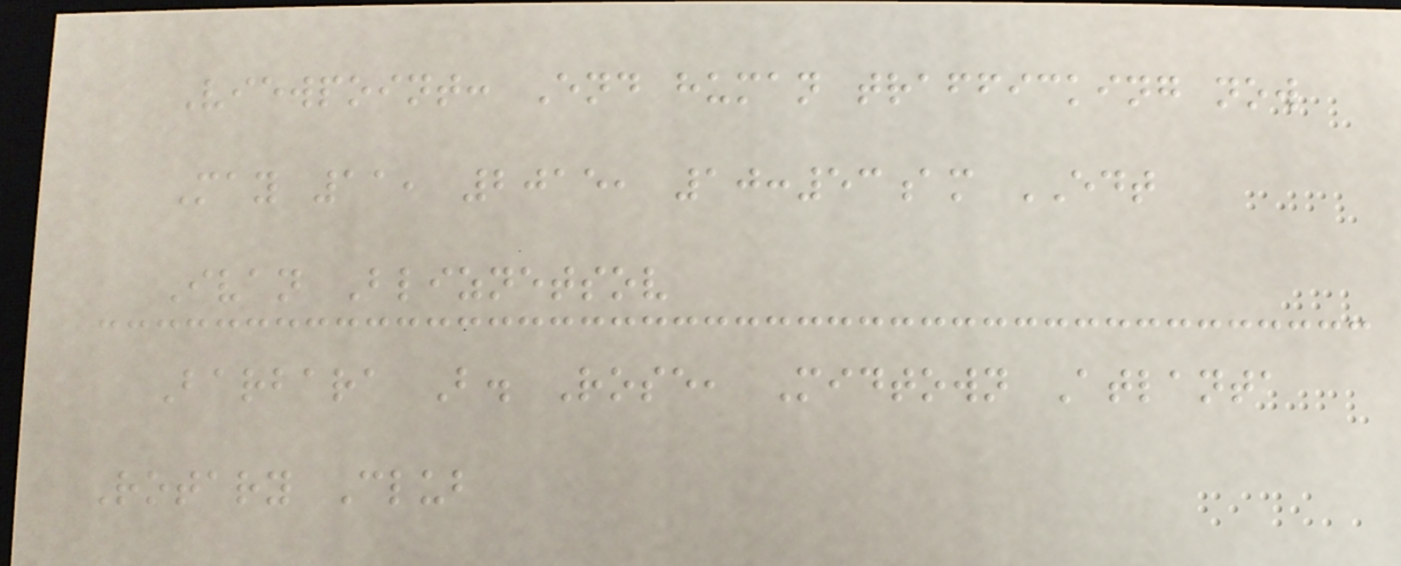Viewpoint: End human trafficking now
May 11, 2015, 10:53am EDT
Ivan Bliznetsov
Barbara B. Rose, Midtown Atlanta
Rotary Club
